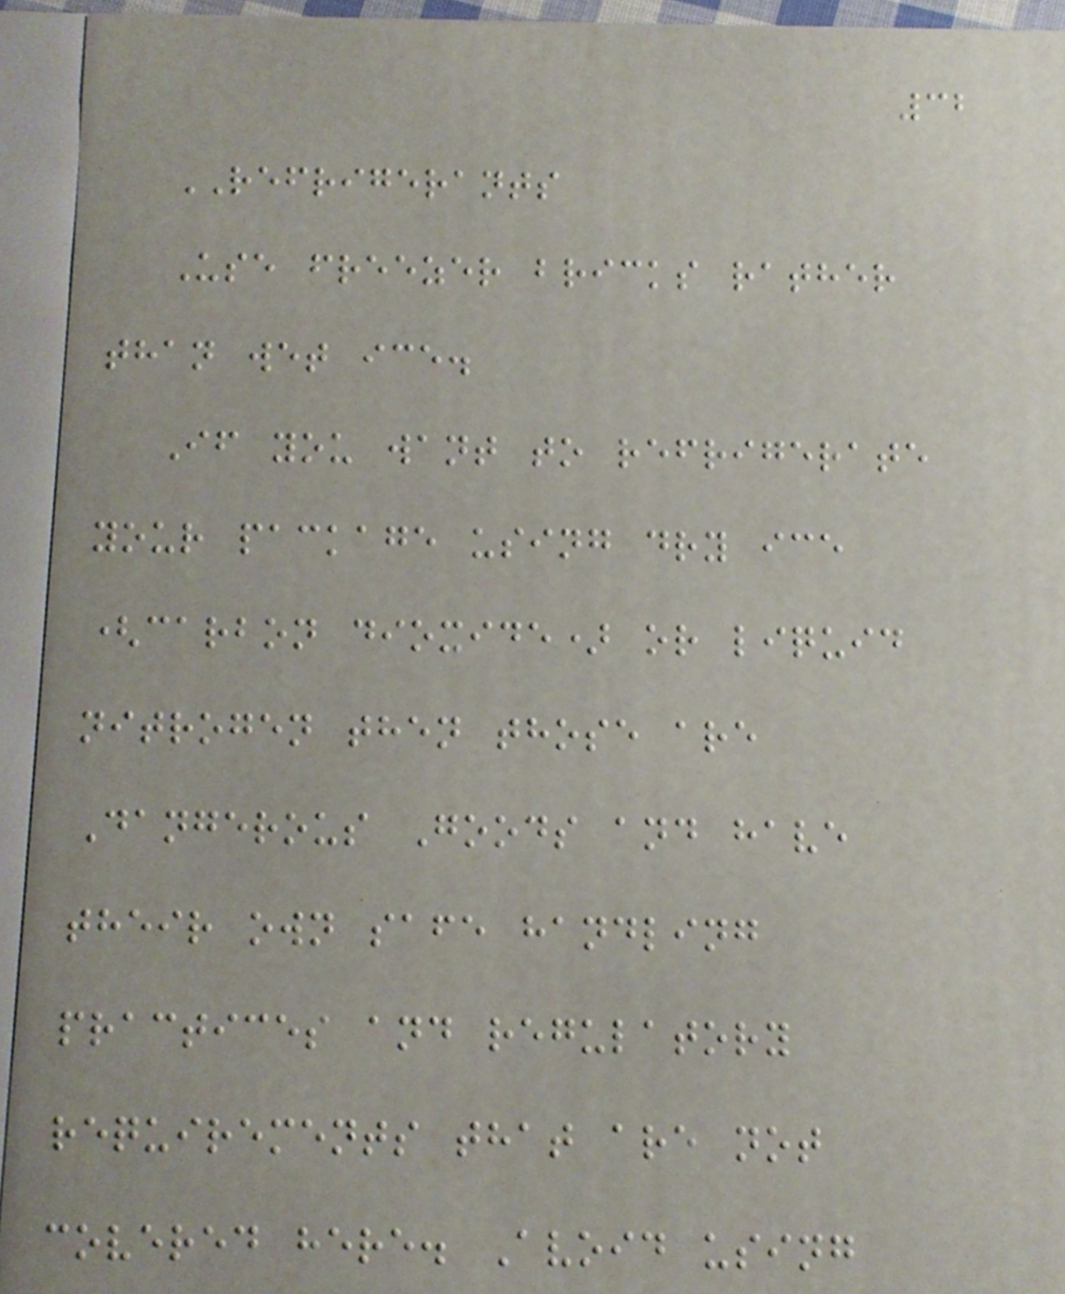32
REFRIGERANTS
Use freezer bricks rather
than wet ice.
If you want to refrigerate
your package using dry ice
(carbon dioxide) or liquid
nitrogen then those are
Dangerous Goods and have
their own safe handling
practices and regulatory
requirements that are not
covered here. Avoid using
